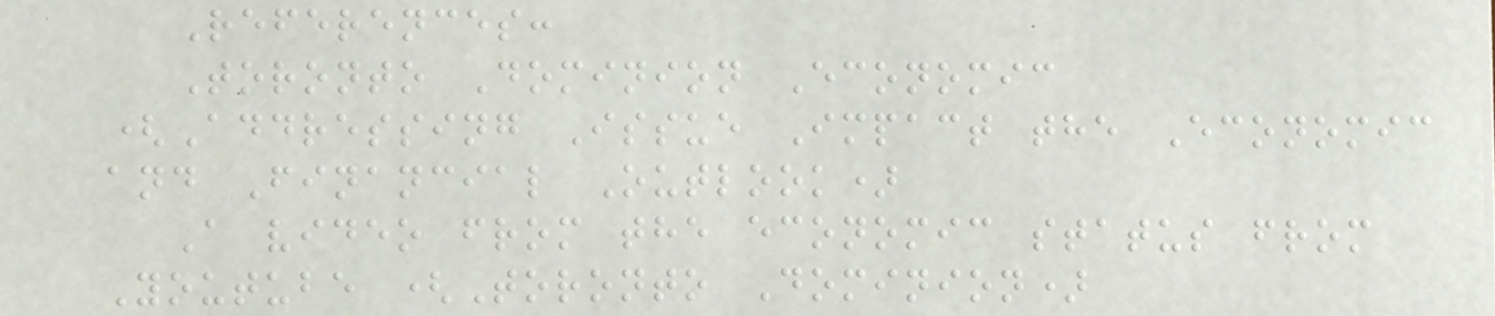References:
Toronto Dominion Economic
(Addressing Issue Impact the Economic
and Financial Outlook)
A video from the economic status from
Youtube (Toronto Dominion)
